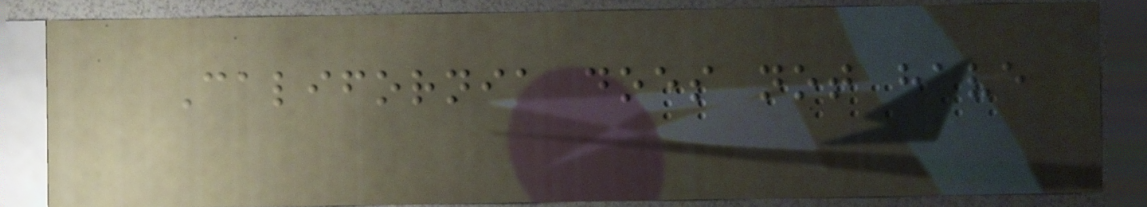California does not have
